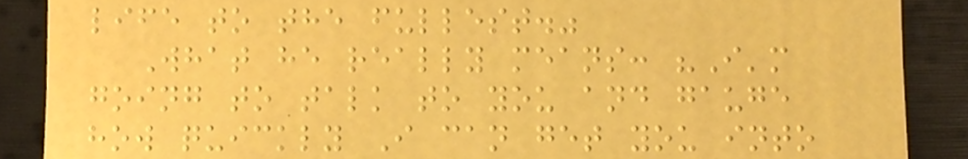life to the fullest."
What he really means: "I'm
going to talk to you and gauge
how quickly I can get you into
